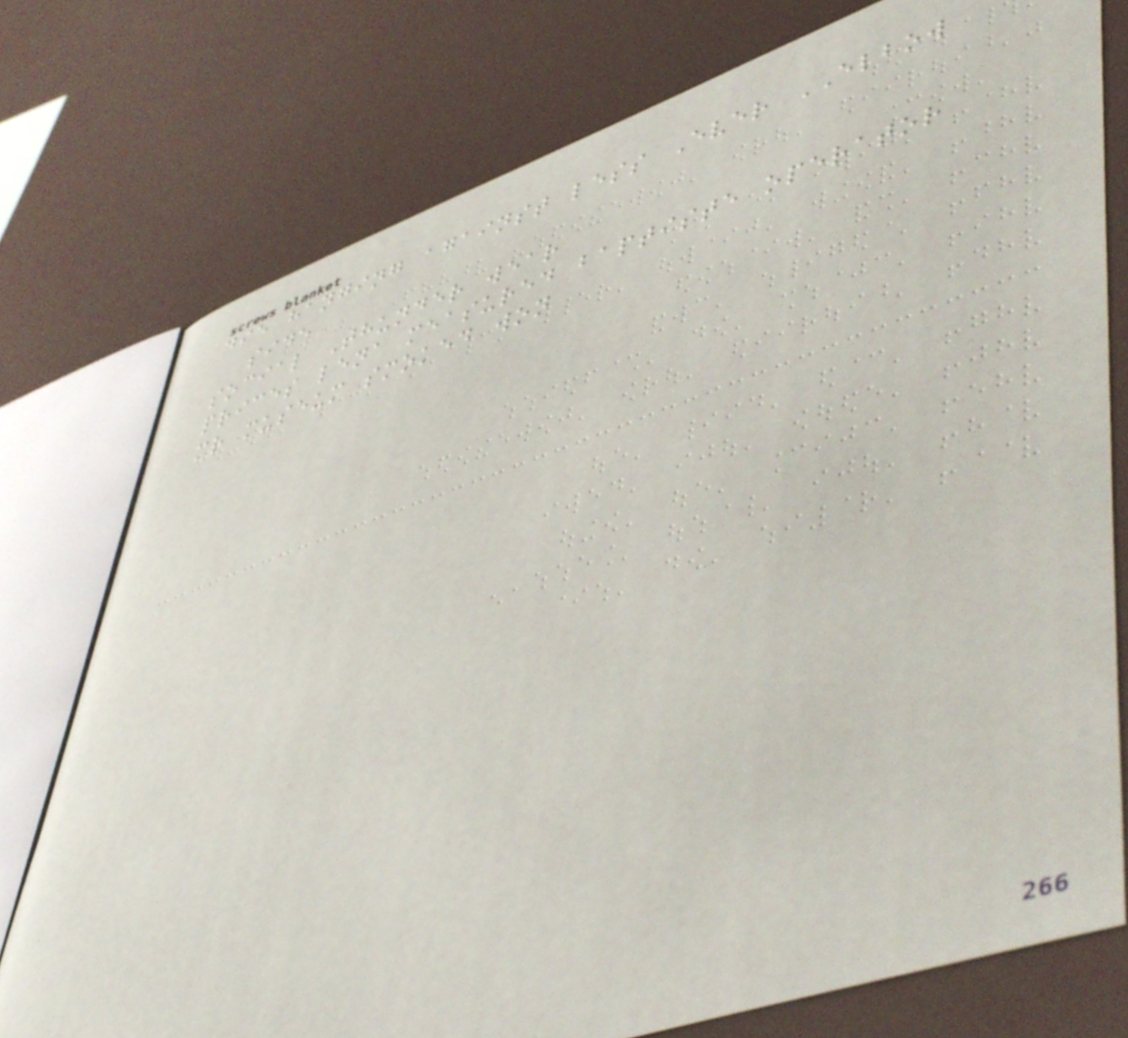die hanging against less Ever ELBOW
side
social Thunder wear
prices lena measured baptiste operator
mr museum smoked won
